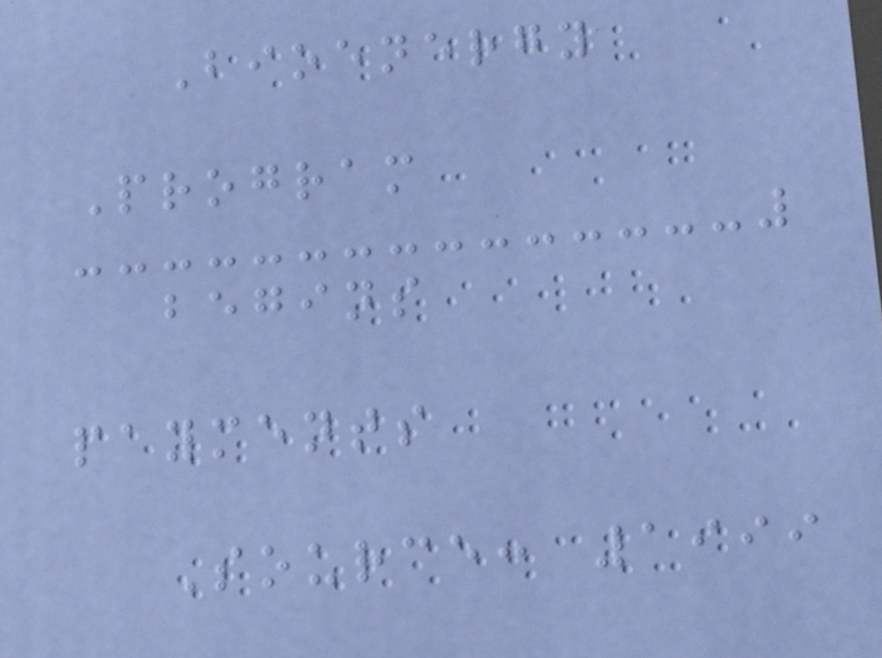Bioenergy
Program
begins
payments
Source: 1999
